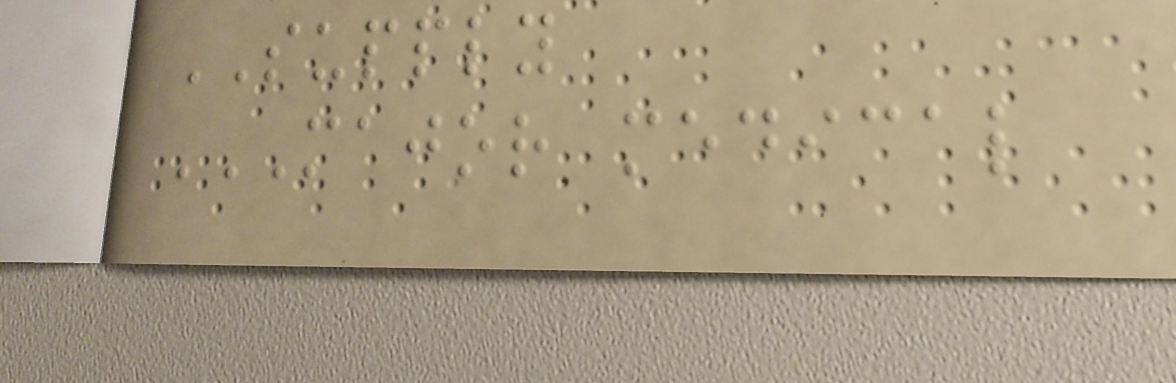SUPPLY
MAJOR MEDICAL
